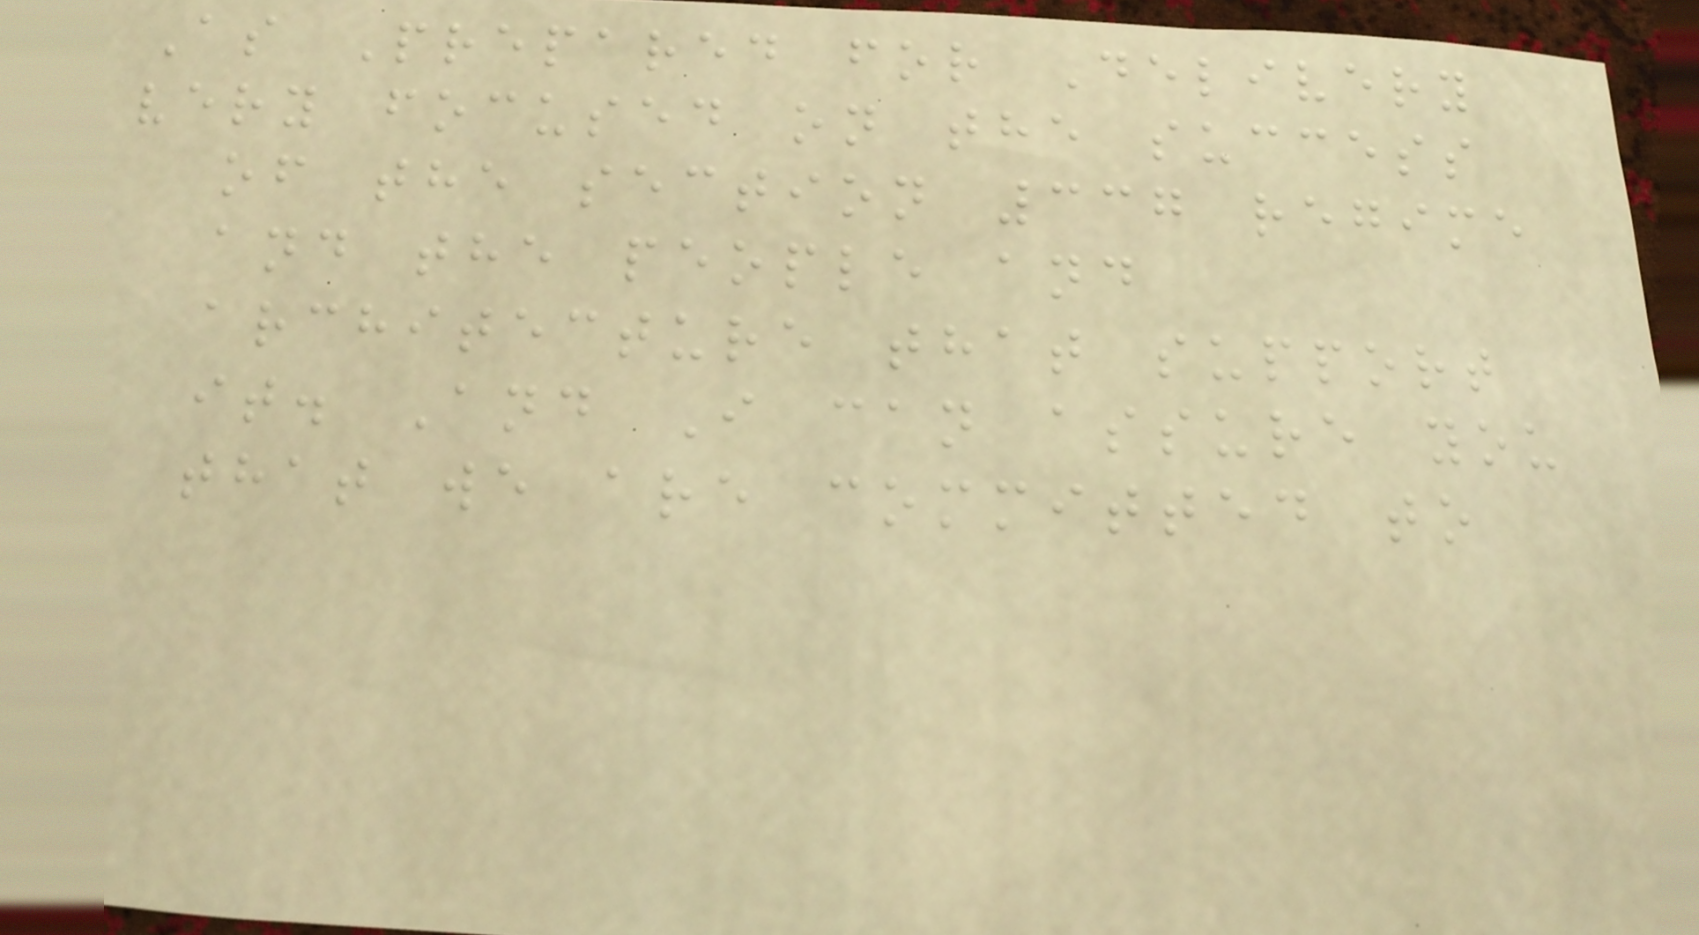As Prepared for Delivery
very focused on the success
of the section 337 regime
and the people and
architecture that support
it. And I can assure you
that we are committed to
